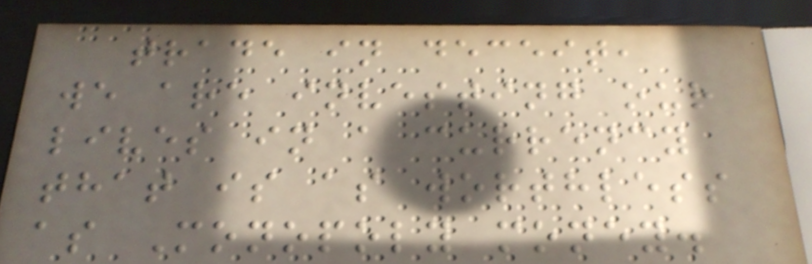trade in deceit,
we are investing our
lives in a currency
that is as worthless
as Monopoly money.
